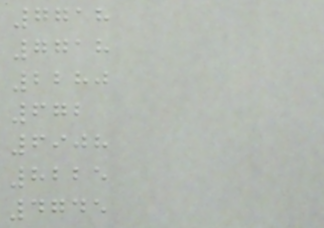7718
7718
2280
672
6908
8225
4745
